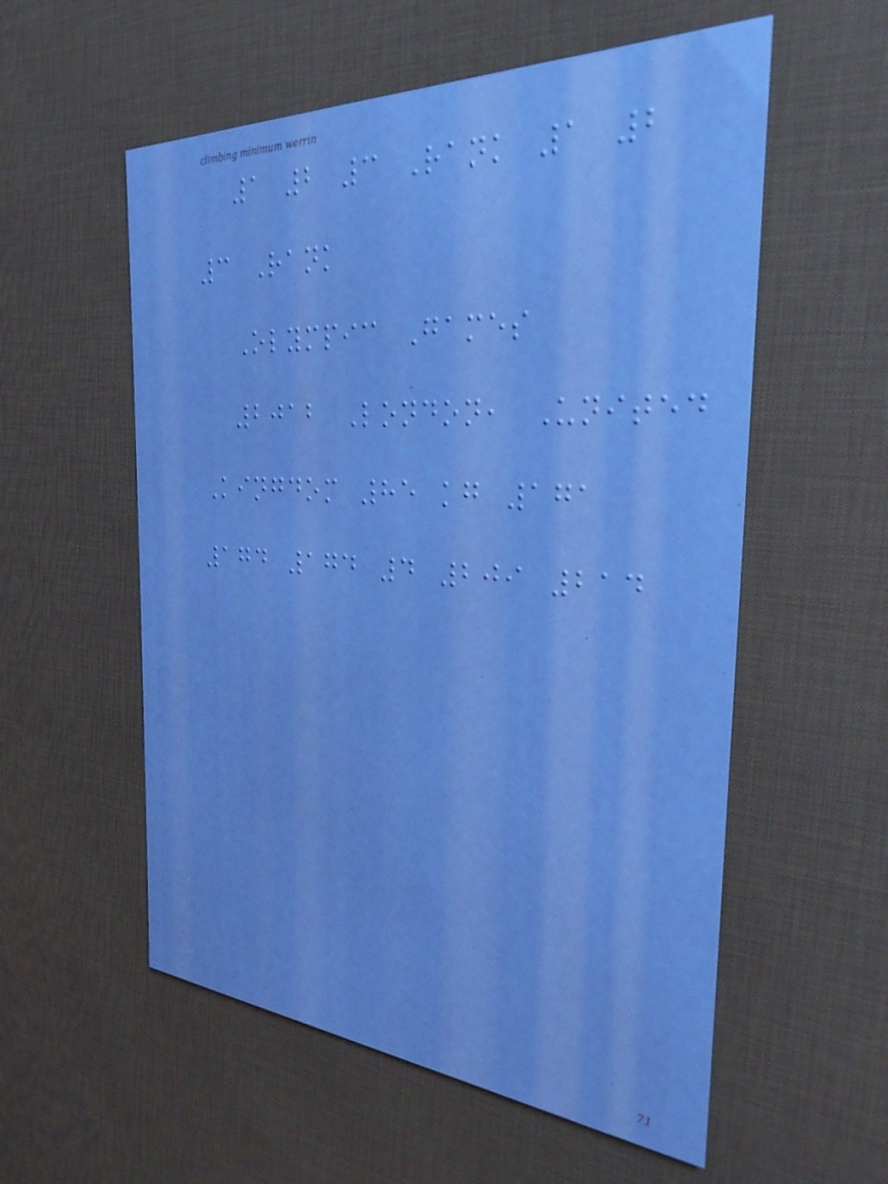1 2 3 Rank 1 2
3 Rank
Olympic Games
2012 London, United
Kingdom 85 kg 171
174 174 4 209 214
